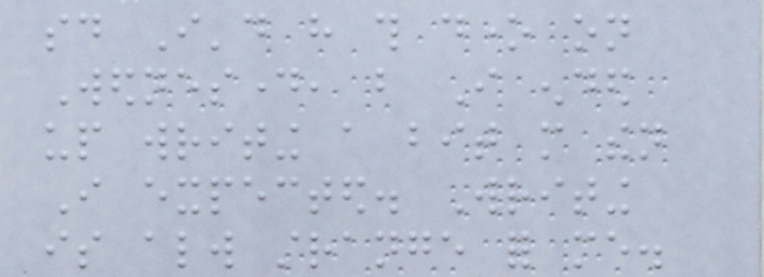said I'd have this done on
Wednesday, but I ended
up writing a bit more then
I expected. Writing
is always strange for me.
